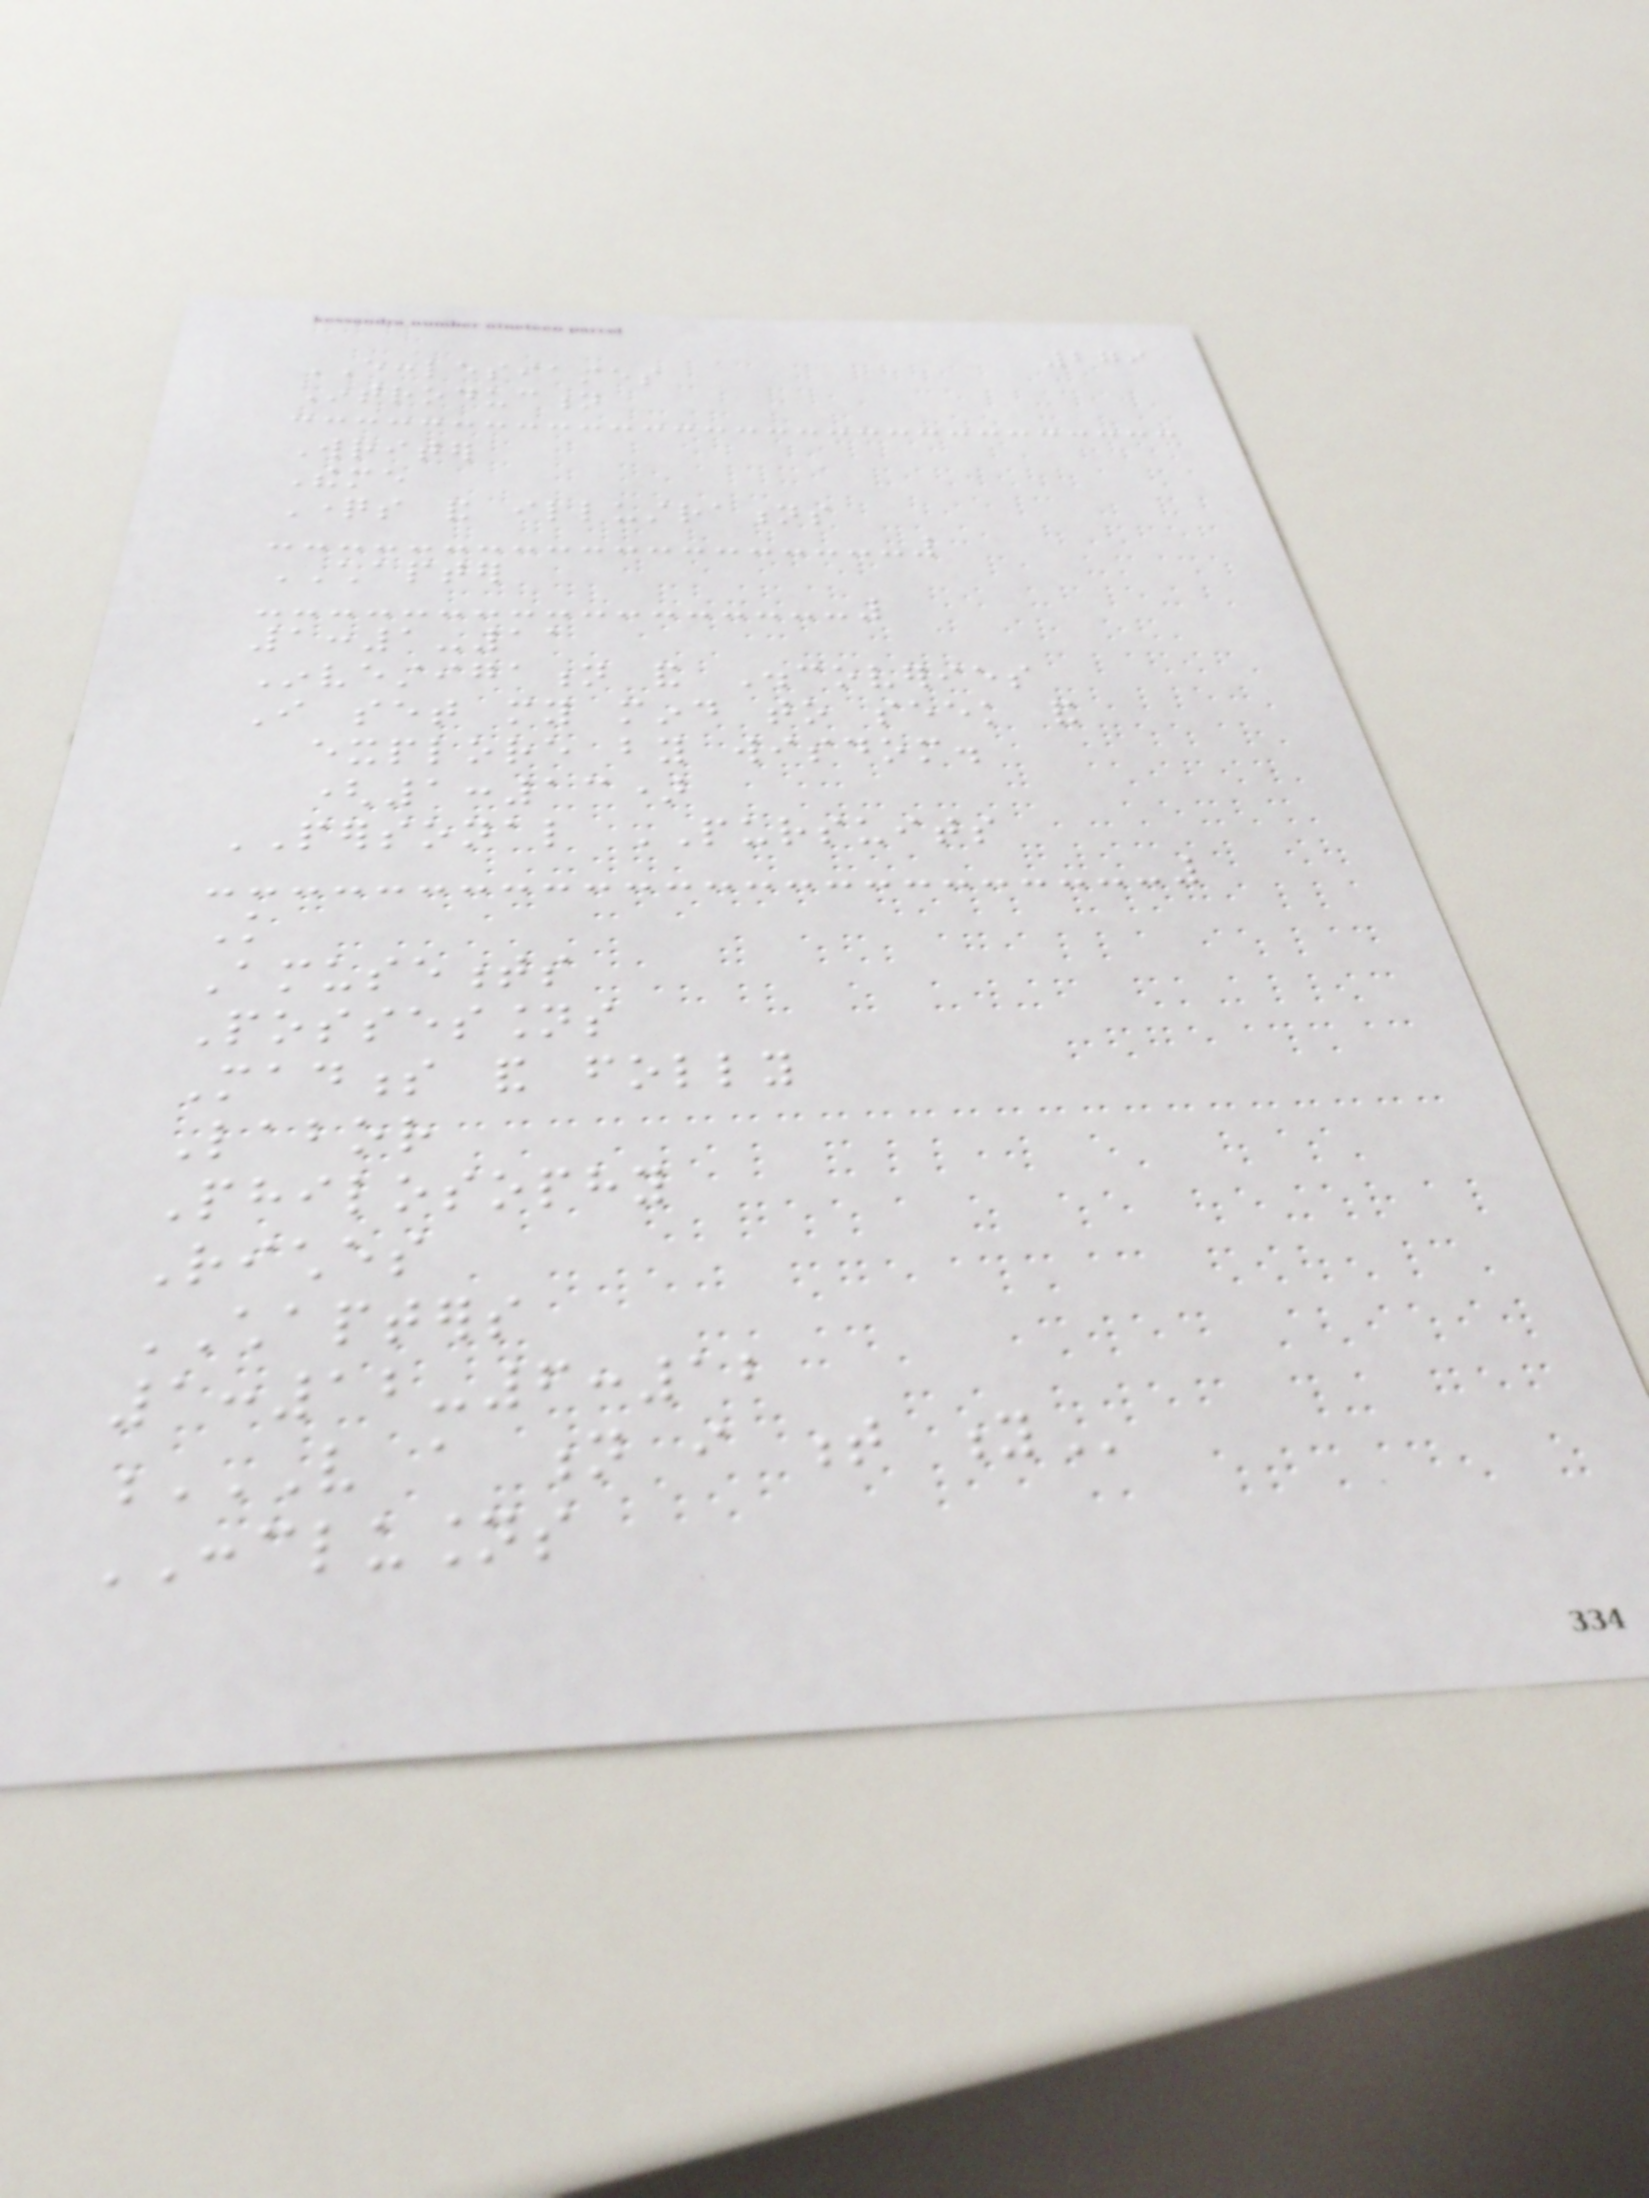279
ECCLESIASTES
Introduction
Writer
Theme
Questions and illustrations
CHAPTER
1:1-11
Investigation and Discoveries
I set my mind to seek and
explore by wisdom.
(1:13)
PERSONAL PURSUITS
Knowledge
Amusements
Possessions
Madness and folly
Labor
Philosophy
Riches
CHAPTERS
1:12-6:12
V A N I T Y
CONCLUSIONS
